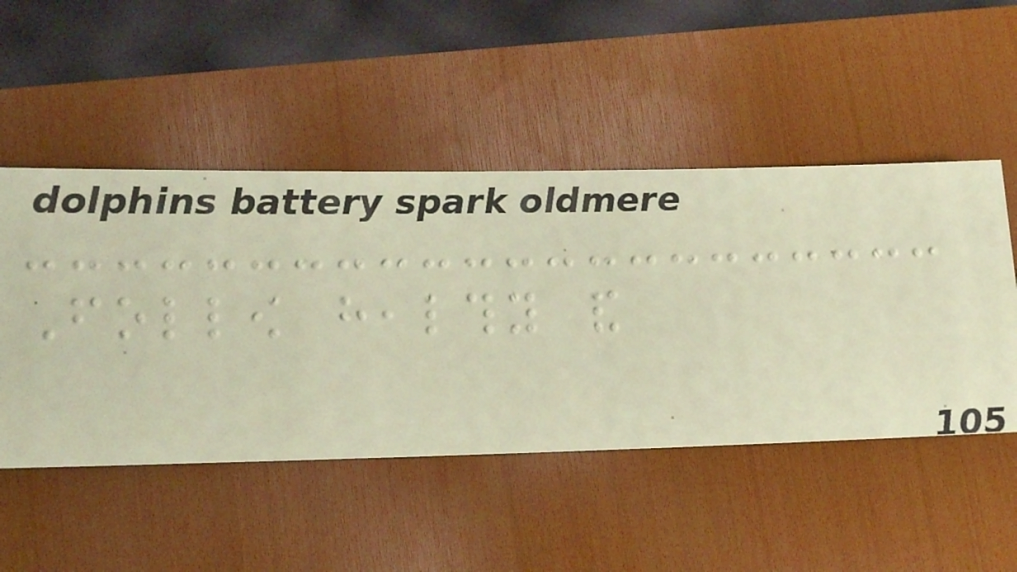Follow healthy and
